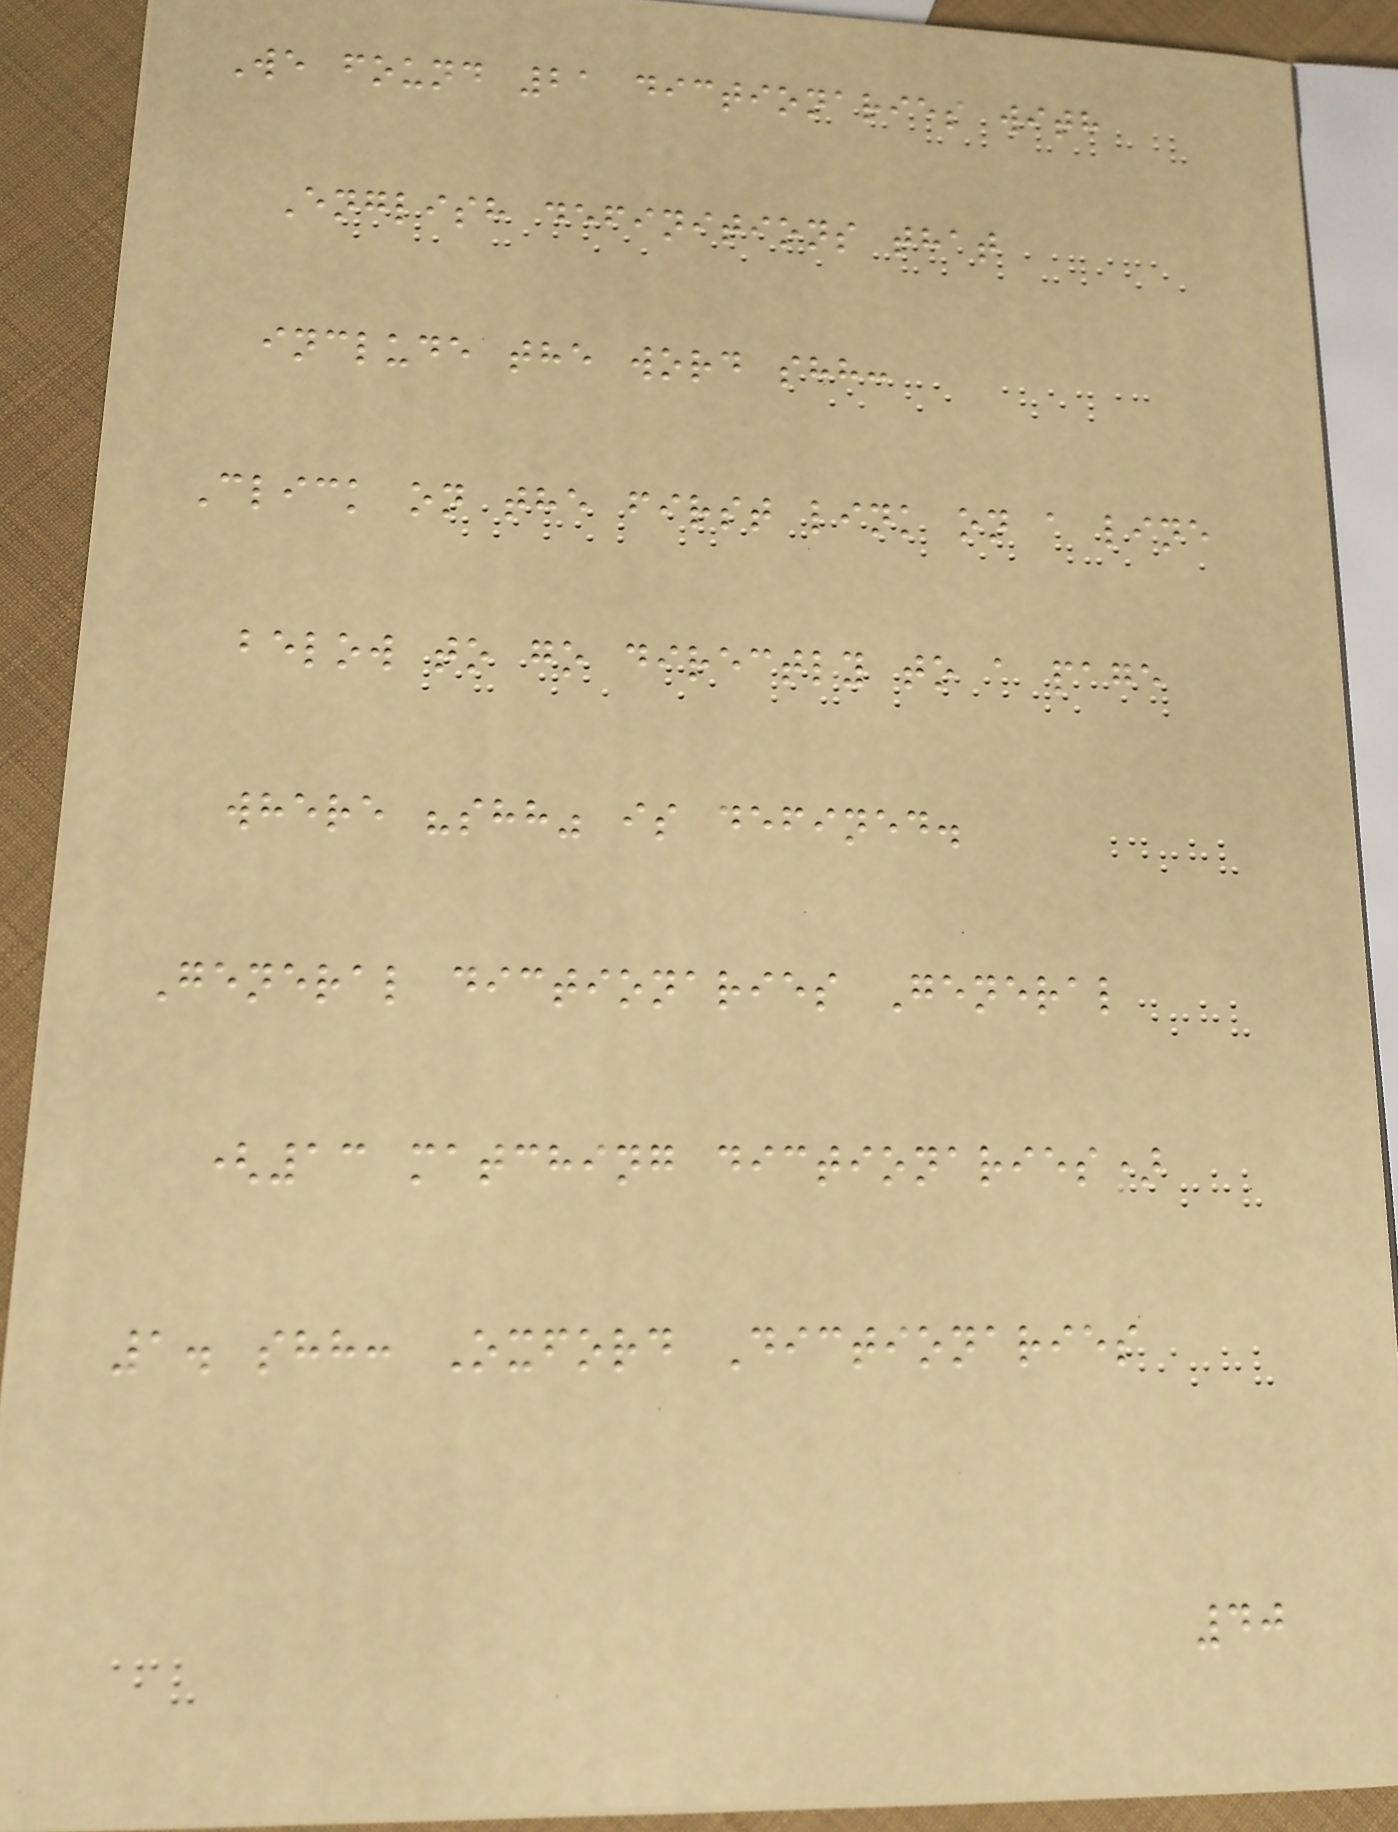We found 21 dictionaries with
English definitions that
include the word shh:
Click on the first link on a line
below to go directly to a page
where "shh" is defined.
General dictionaries General
(13 matching dictionaries)
1. shh: Oxford Dictionaries
40
